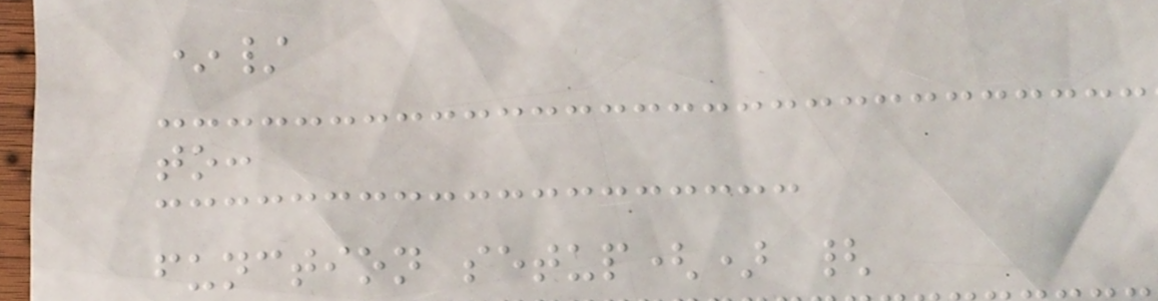*/
to:
function setup() {
